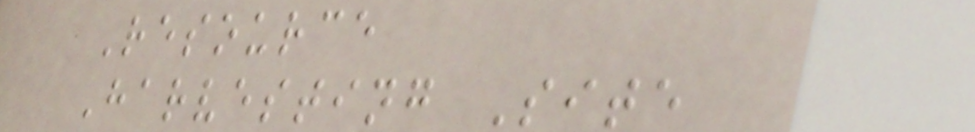Resource
Harvesting Site
